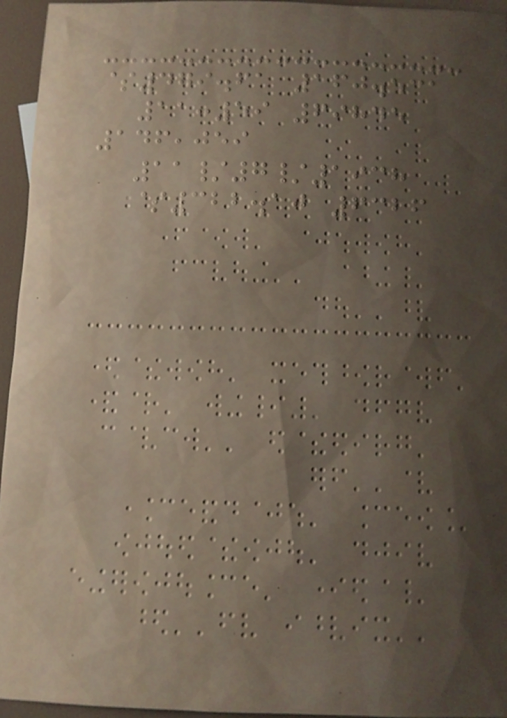$479.61 160.531
11:59 69845
146,059
11/7/1938
$322.10 6326
